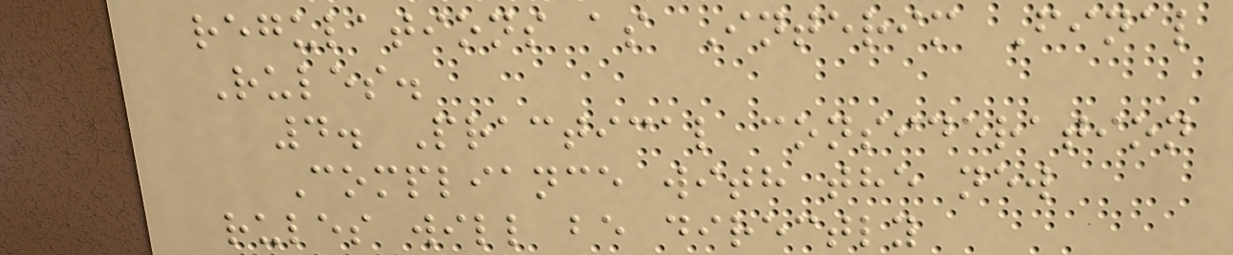regulations as Interim Final
Rules.
4. Practical consideration
Compliance with the new
rules will be directly
